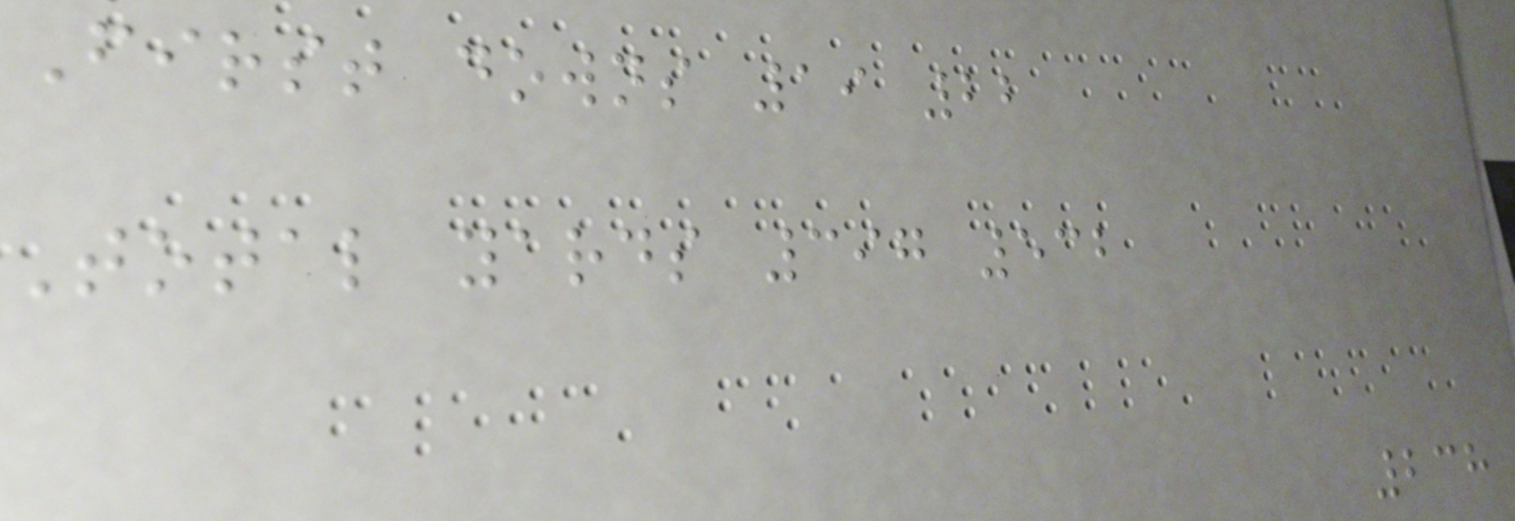First downs 19 22
Total yards 397 532
238
